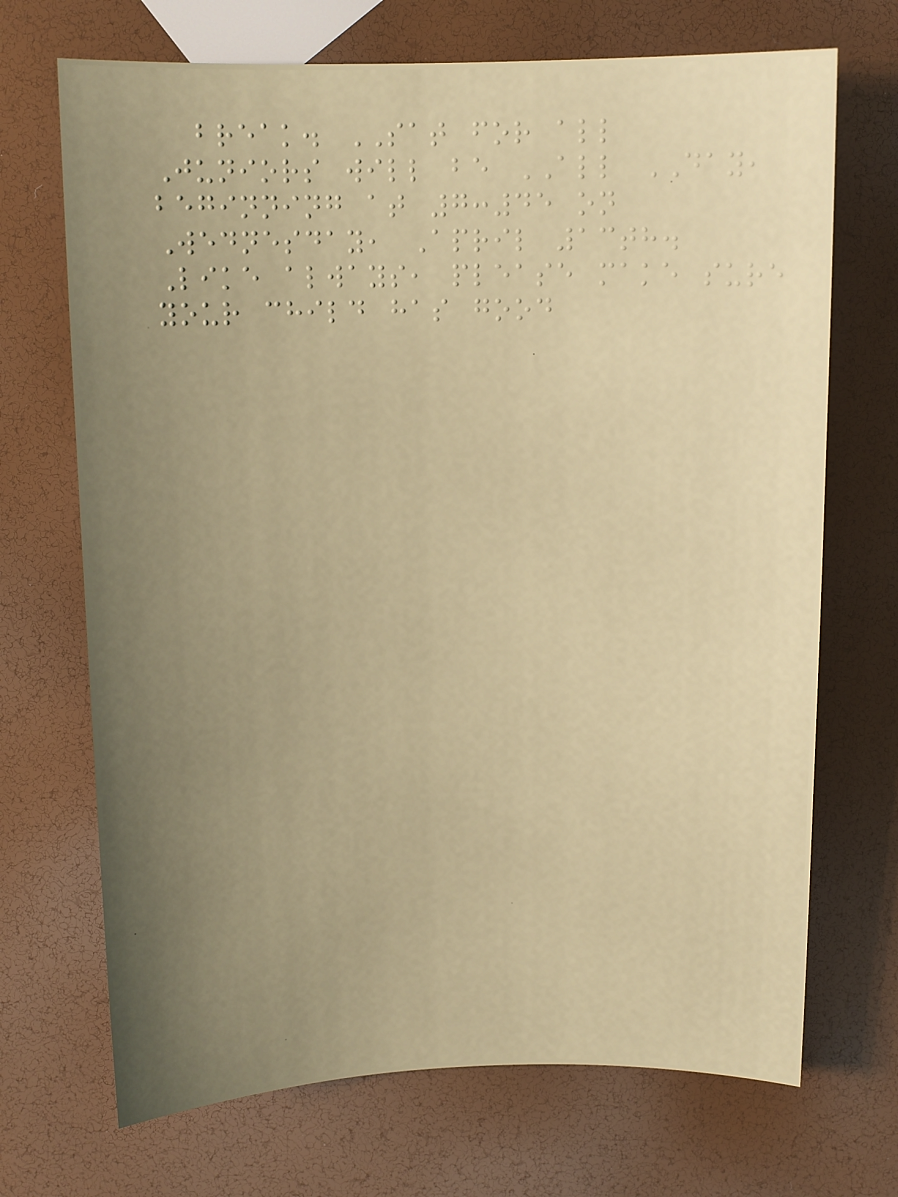break. SAT for all
Juniors will be ALL DAY,
beginning at 7:45 on
Wednesday, April 13th.
Like always, please make sure
your child has good
